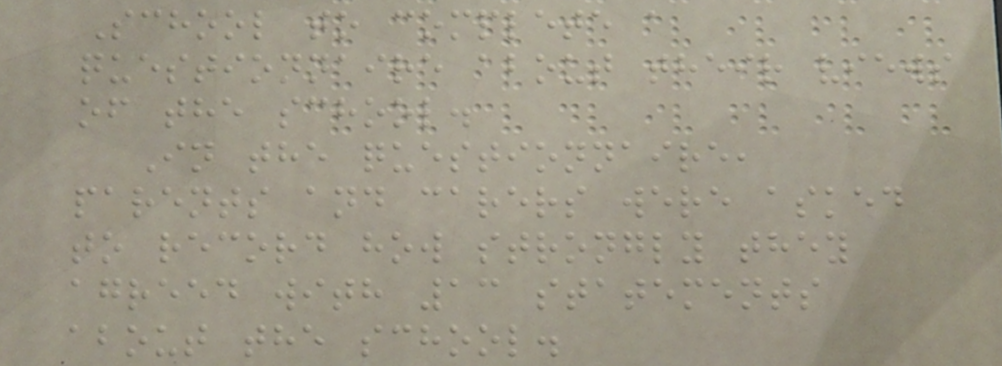School to complete a
questionnaire about their views
of the school.
In the questionnaire,
parents and carers were asked
to record how strongly they
agreed with 13 statements
about the school.
